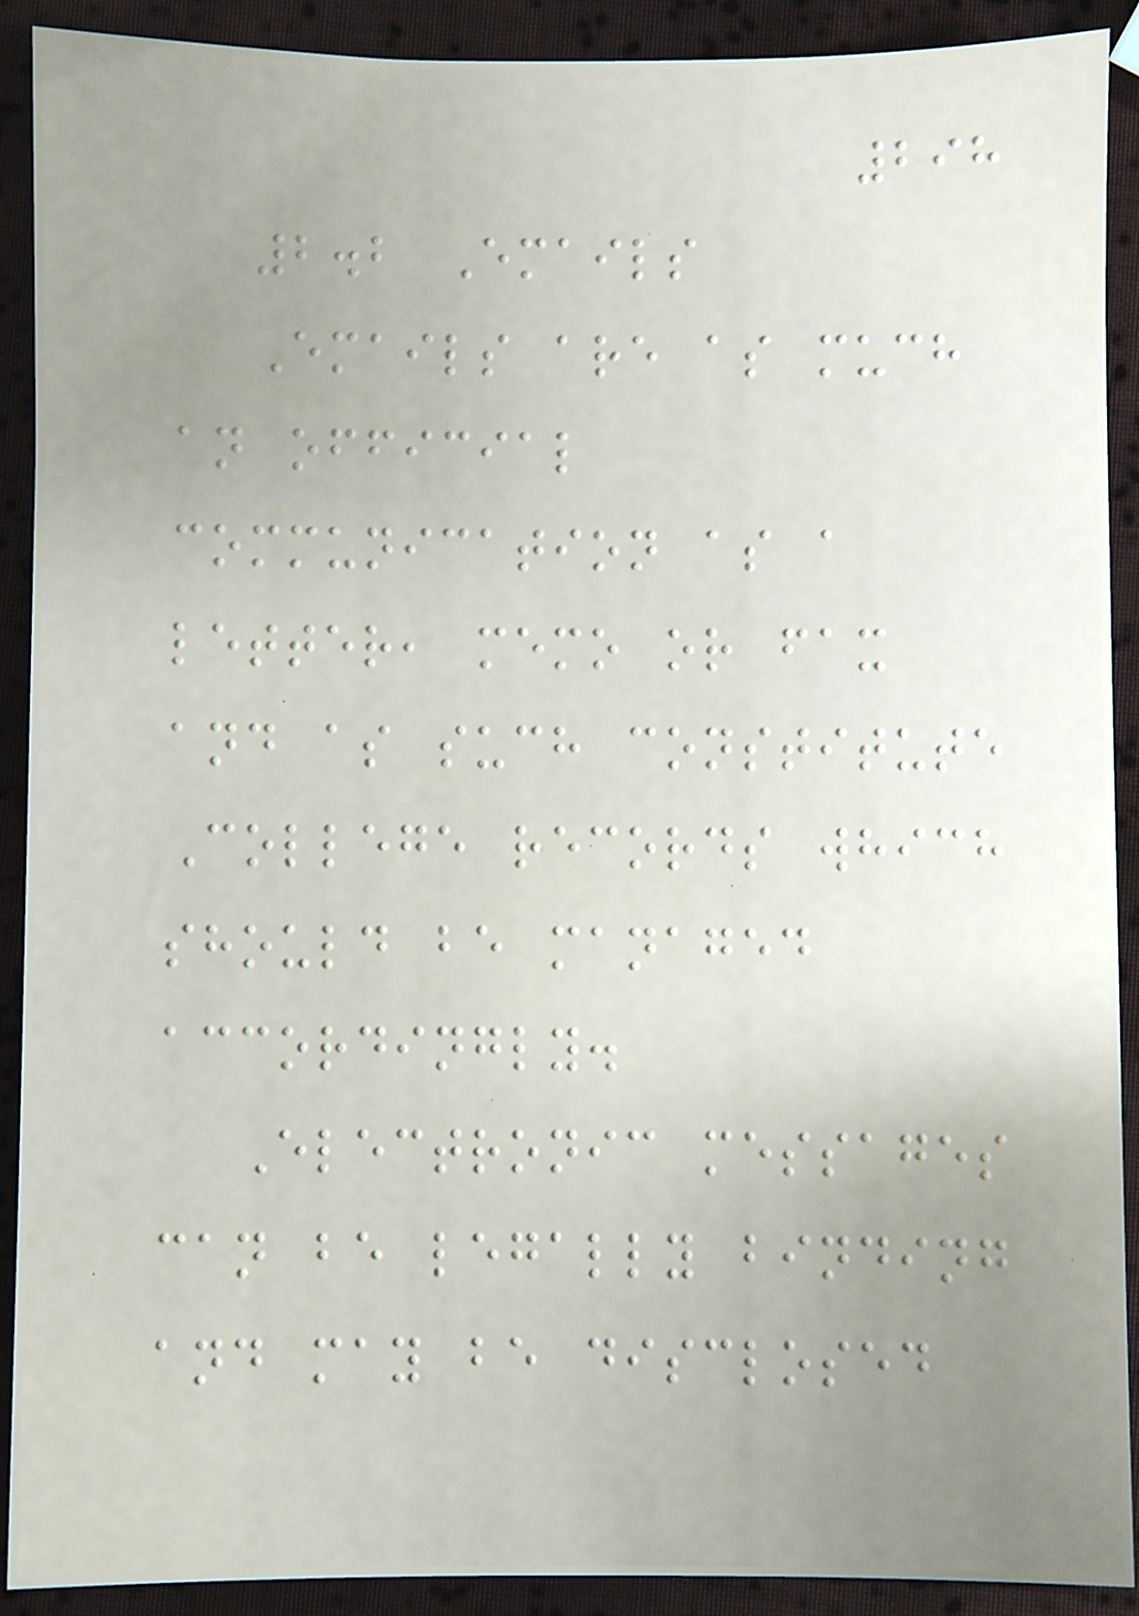298
2.2 Emails
Emails are as much
an official
communication as a
letter, memo or fax
and as such constitute
College records which
should be managed
accordingly.
Electronic messages
can be legally binding
and may be disclosed
